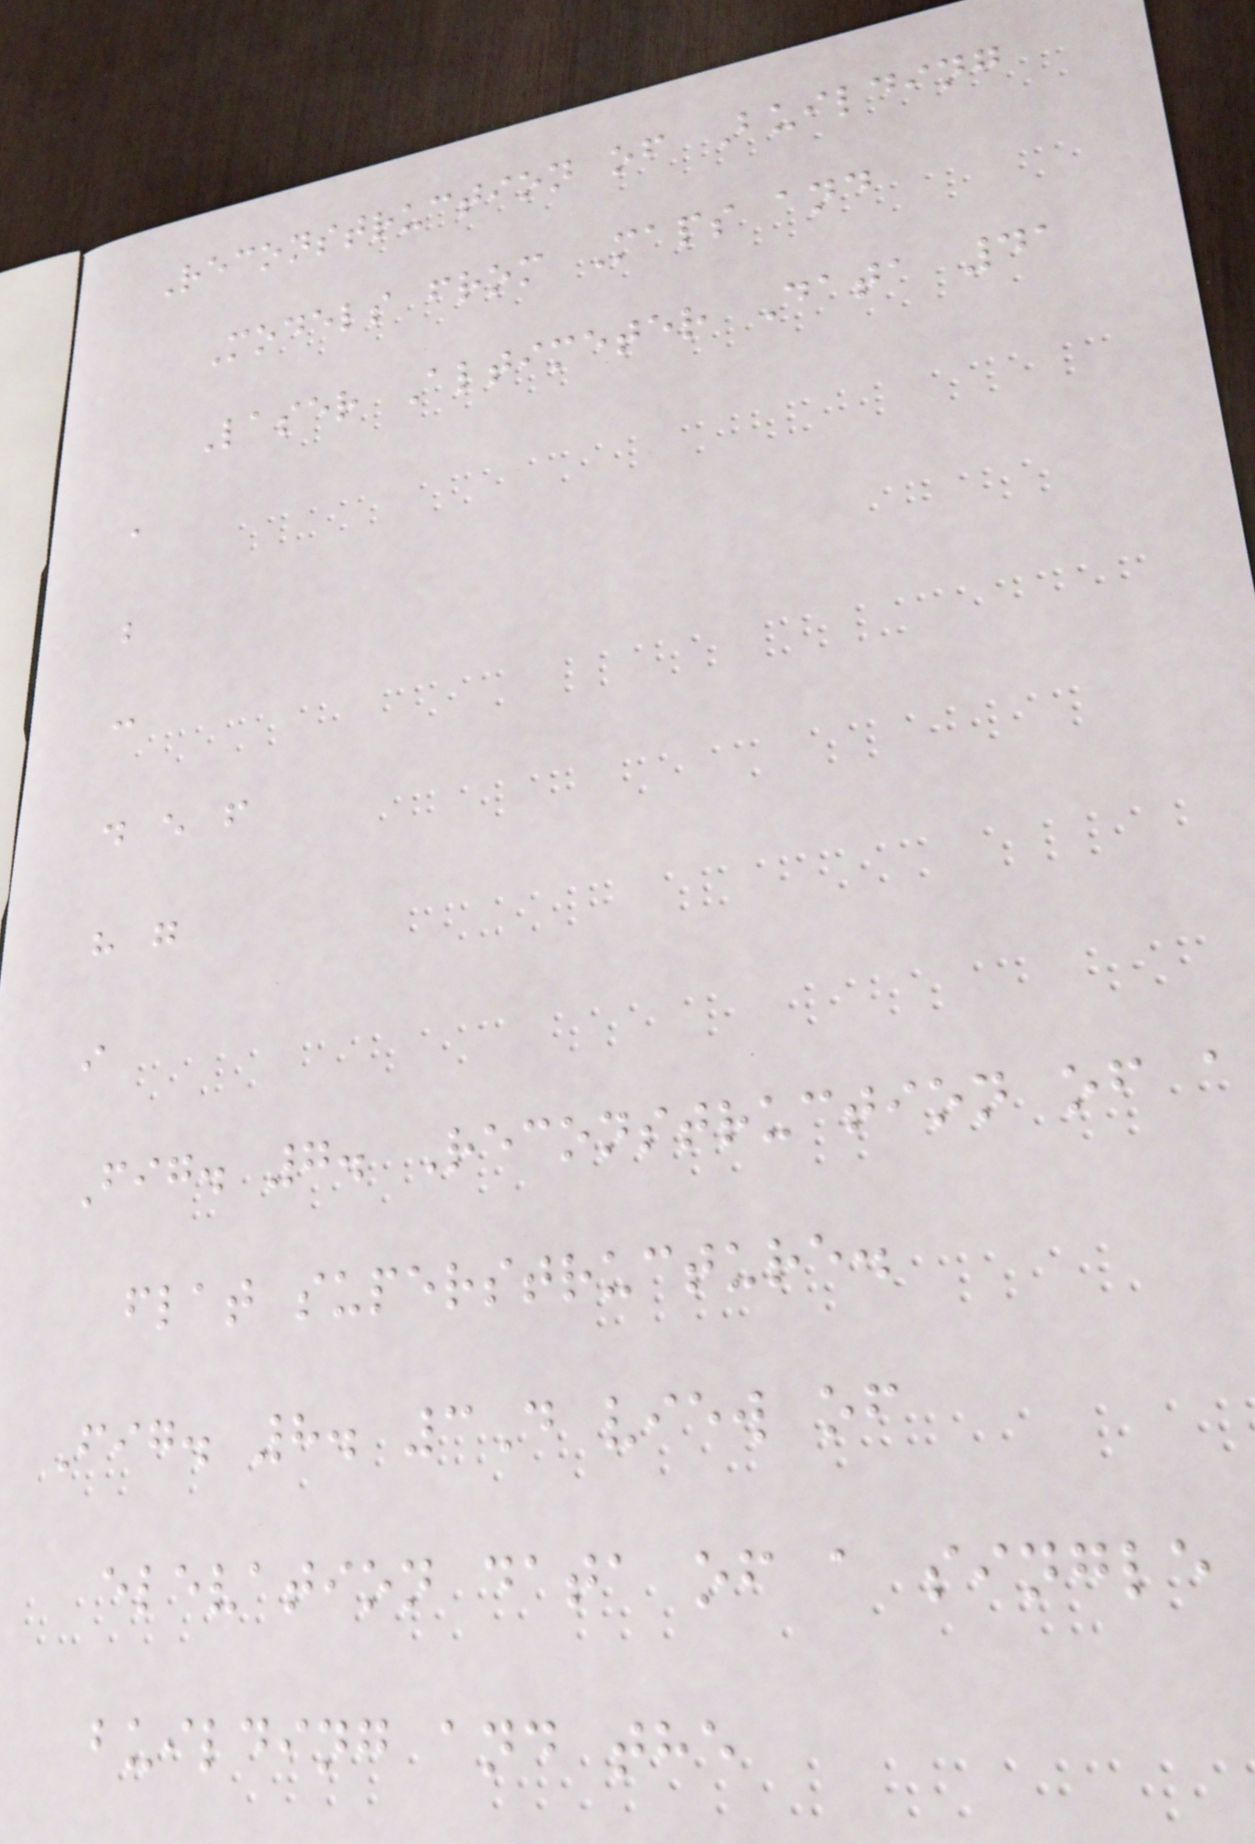Reconstruction of Building
Models from Maps and
Laser Altimeter Data 41
a
b
c
d e f
h g
i
Fig. 7. Reconstruction of a
flat superstructure.
Fig. 8. 3D view of
elevation data of a single
building and the
